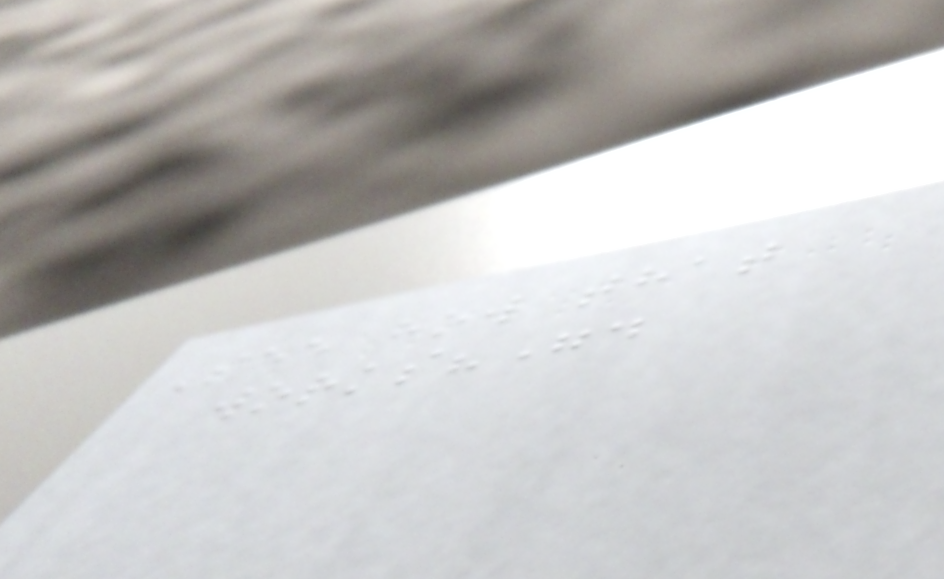See how that
works?".
